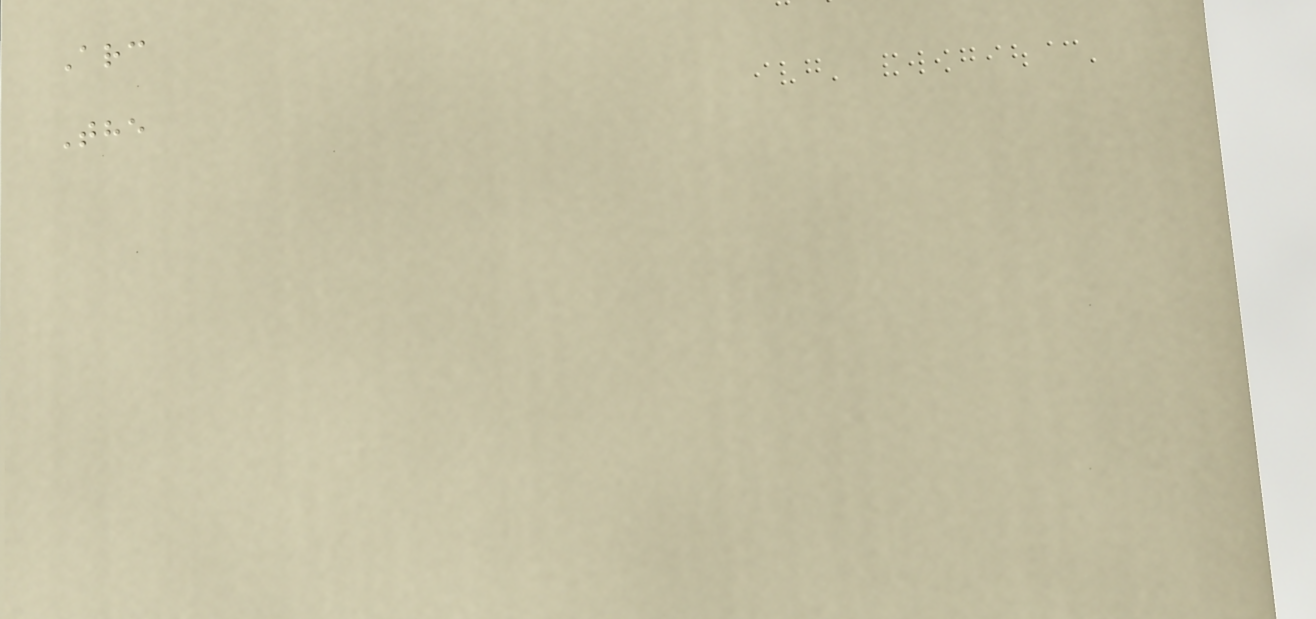Arc
The
